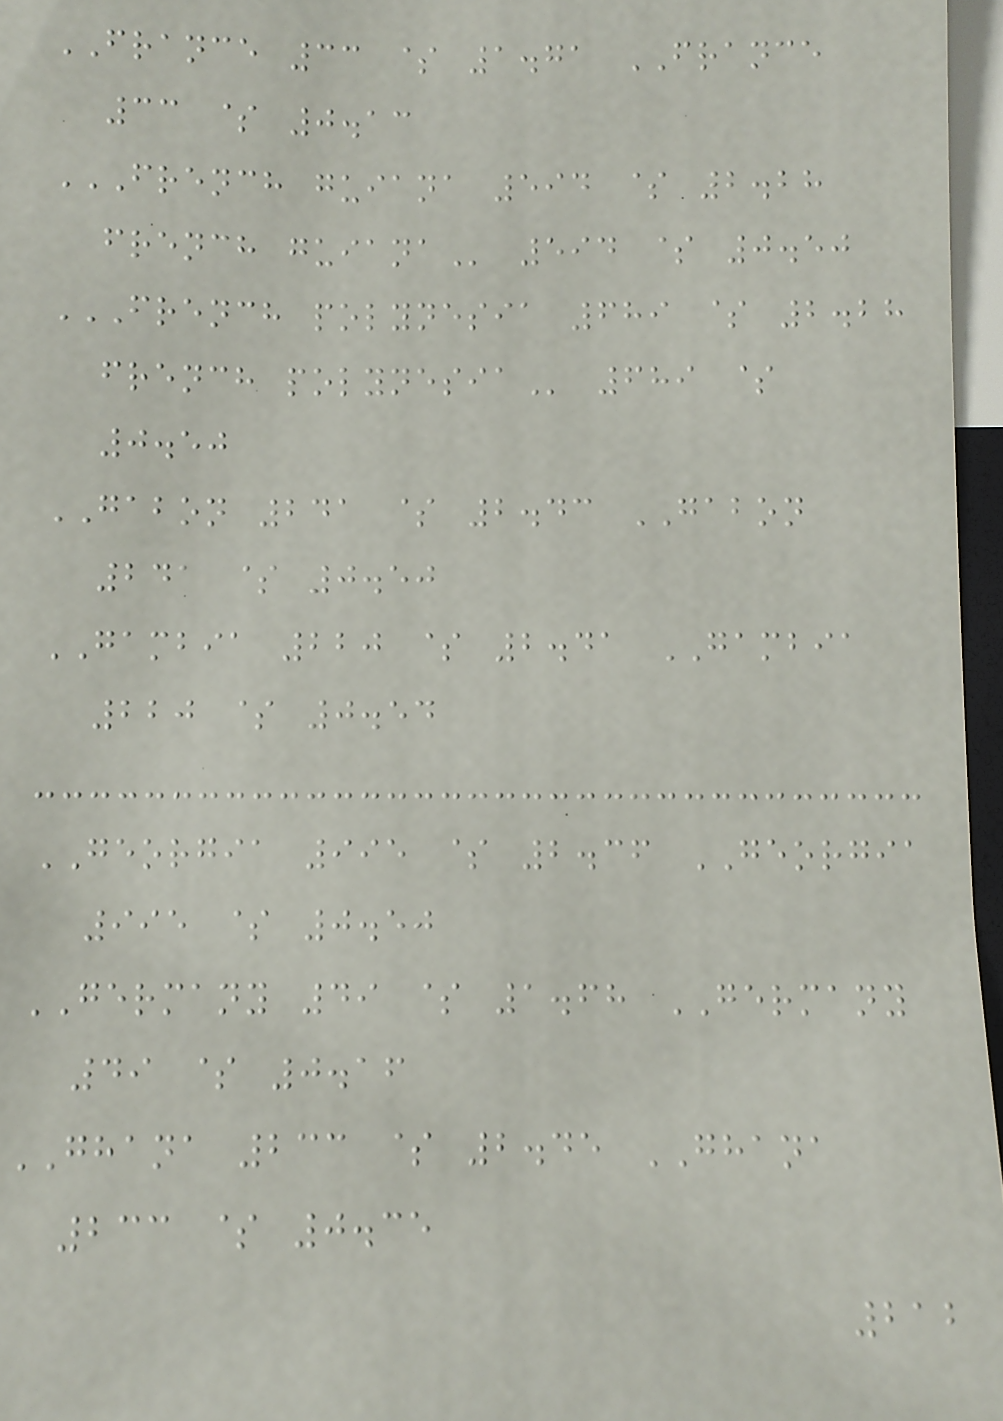FRANCE 33 $ 1.71 FRANCE
33 $ 0.13
FRENCH GUIANA 594 $ 2.28
FRENCH GUIANA 594 $ 0.50
FRENCH POLYNESIA 689 $ 2.28
FRENCH POLYNESIA 689 $
0.50
GABON 241 $ 2.43 GABON
241 $ 0.50
GAMBIA 220 $ 2.41 GAMBIA
220 $ 0.54
GEORGIA 995 $ 2.36 GEORGIA
995 $ 0.50
GERMANY 49 $ 1.68 GERMANY
49 $ 0.16
GHANA 233 $ 2.45 GHANA
233 $ 0.35
212
